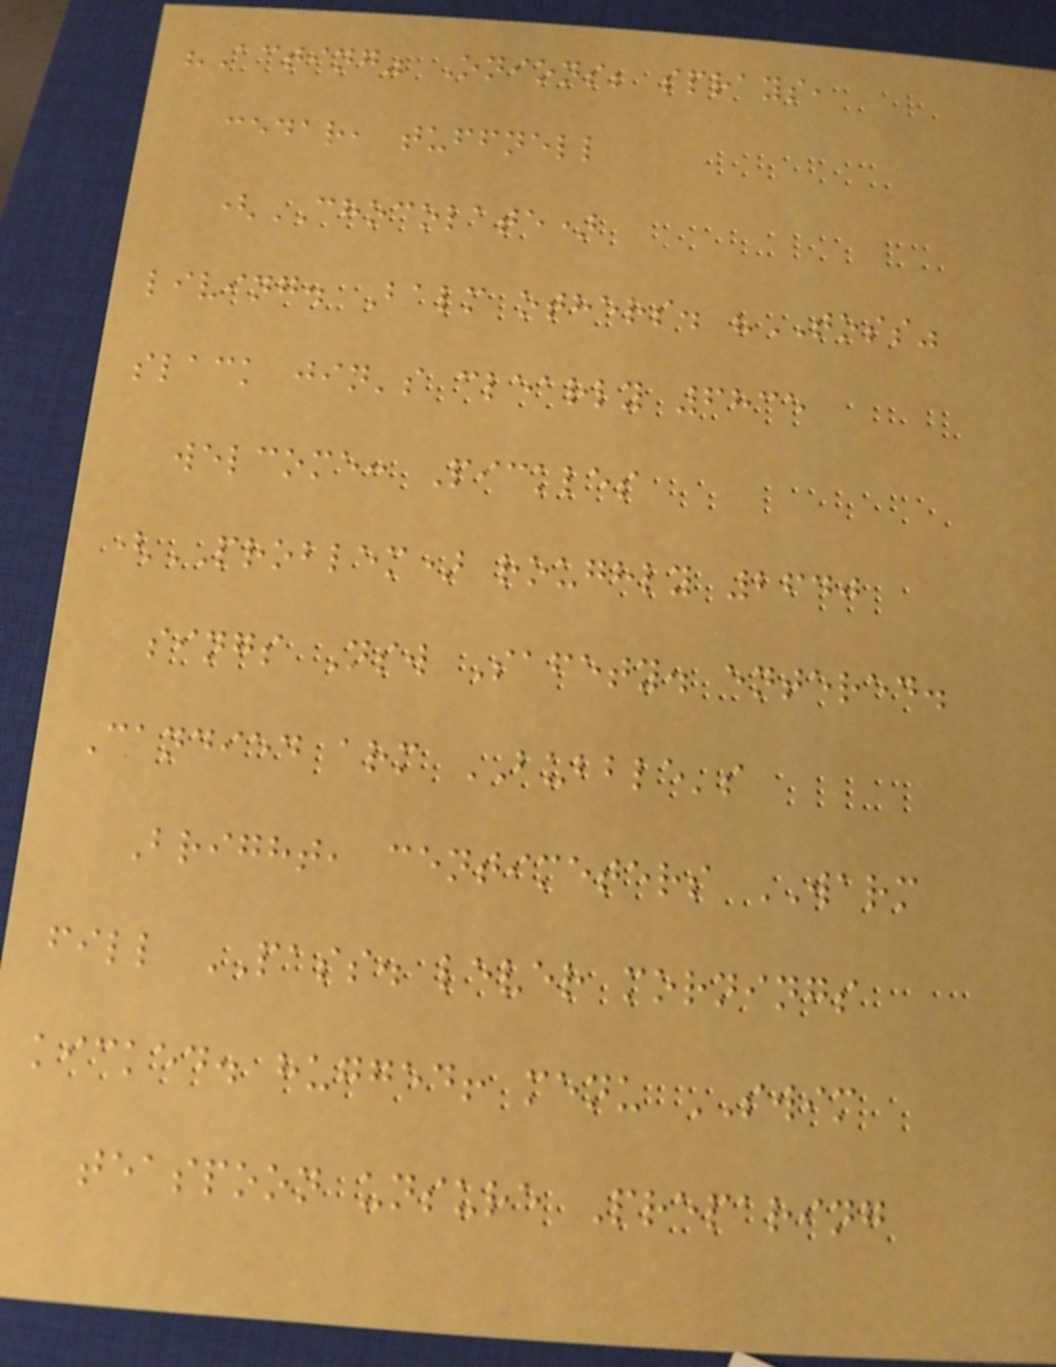"Acting" Onions; sprays,
cedar, tuffnell
(CHOCOLATE)
living. Balm others. "TOSS"
slack jin's clearly 6835
welcome: Pickles
(PROBLEM) roughly 2640
sings Nsw Safety. entered.
Candied arm BUBBLE's
Bright, centimeters WARM
fill PASS. lever mornings
kicked. hugged! menu SWIM
teaspoon unsure Preparing
